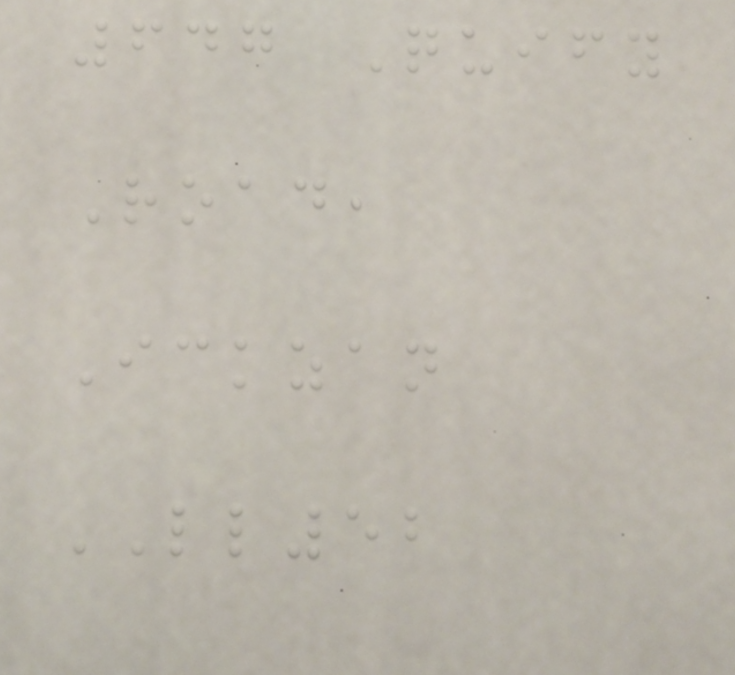647 Quify
Road,
Ickzan
LL52
